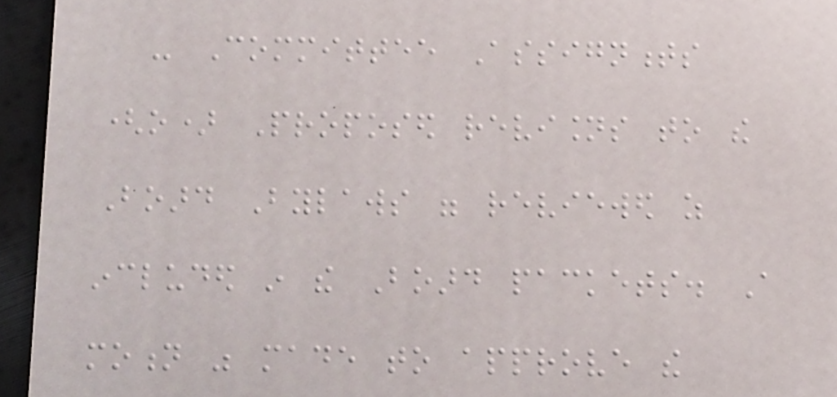- Committee Assignments
(o) Proposed revisions to the
Board Bylaws were reviewed as
included in the Board packets. A
motion was made to approve the
